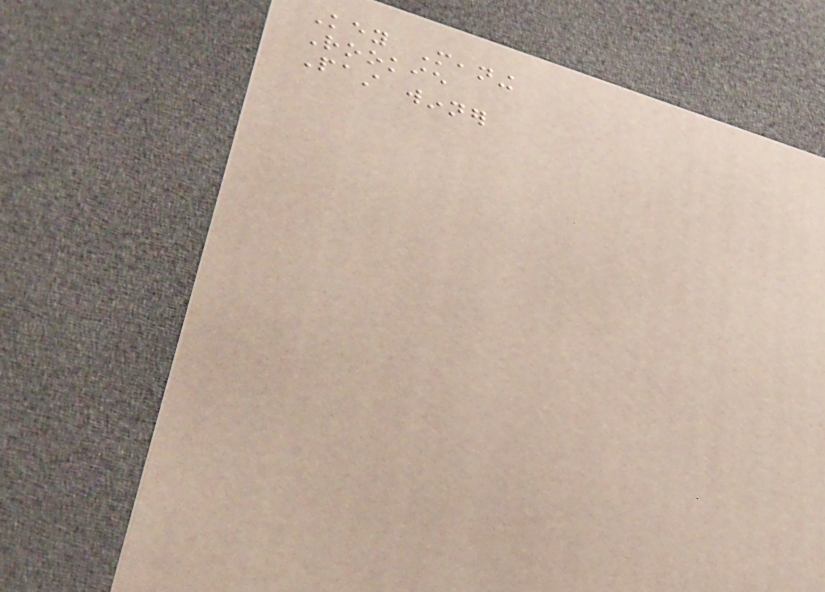Key Meaning
Rookie
Past winner
